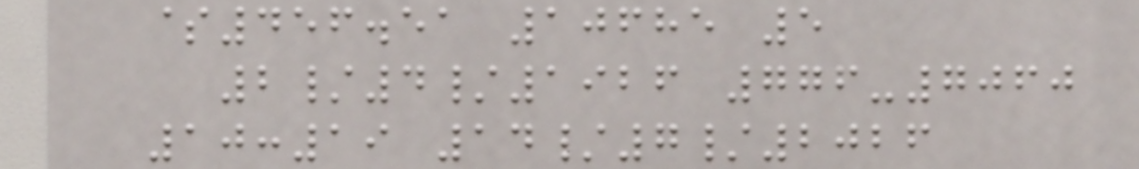$456.51 10685 5
2/4/1926 776-7060
10:19 14/7/2026
